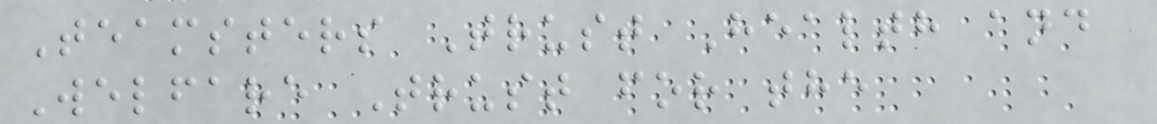Teamsters Trust Health and
Welfare Trust for the
